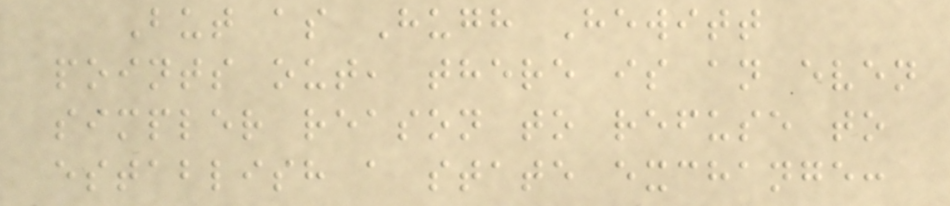But as Hugh Hewitt
points out, there is an even
simpler reason to refuse to
establish a state exchange:
